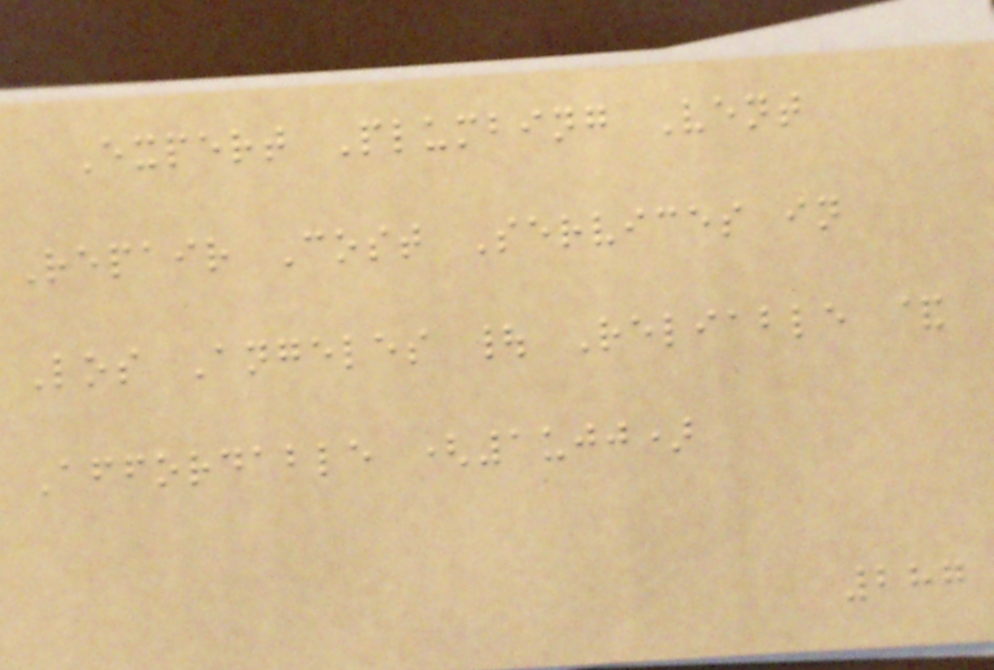Expert Plumbing Vent
Repair Cost Services in
Los Angeles | Reliable &
Affordable (1ujj)
287
